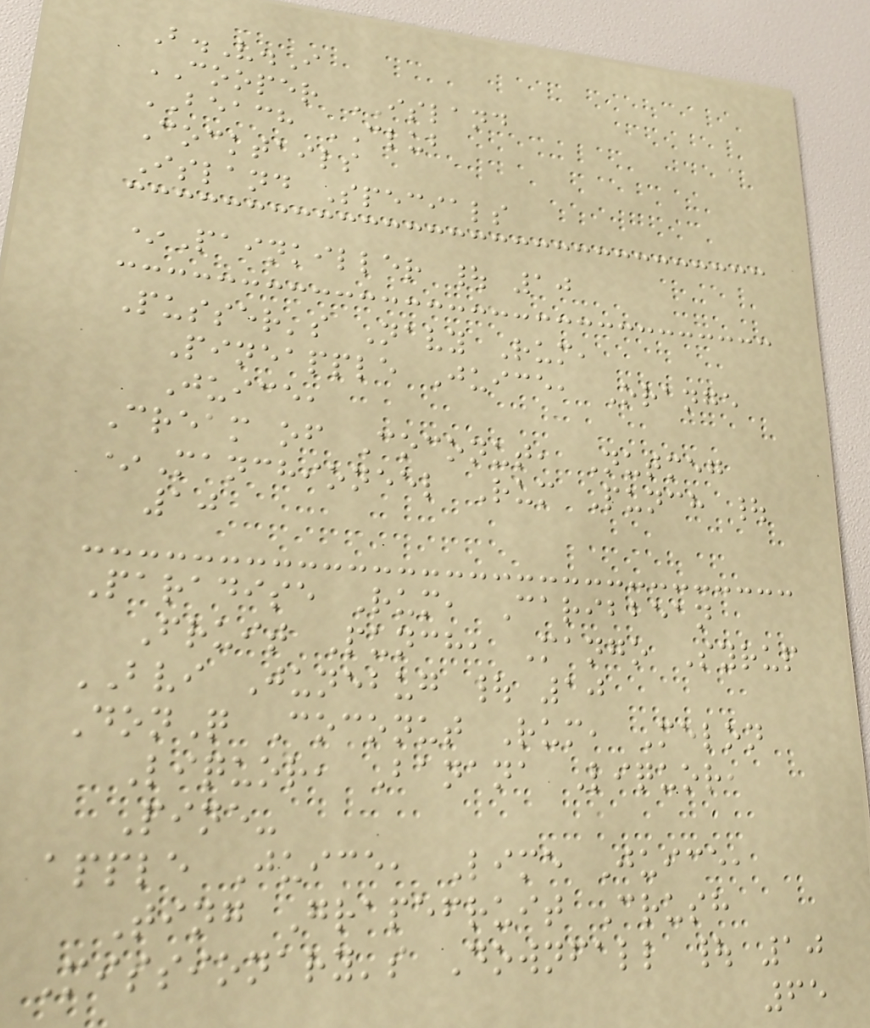B.V.I
COOPER ISLAND
BEACH CLUB
Cocktails
Island Specials
*Painkiller | 10
Pusser's Navy Rum,
Pineapple Juice, Orange
Juice,
Cream of Coconut, Nutmeg
*Manchioneel Rum Punch |
10
Paradise Rum, Caribbean
Fruit Punch, Mango Syrup
BVI Junebug | 10
DonQ Coconut Rum, Melon
Liquor, Banana Liquor,
Pine-
apple Juice, Lime Juice,
Ting Grapefruit Crush
Missionary's Downfall | 10
65
